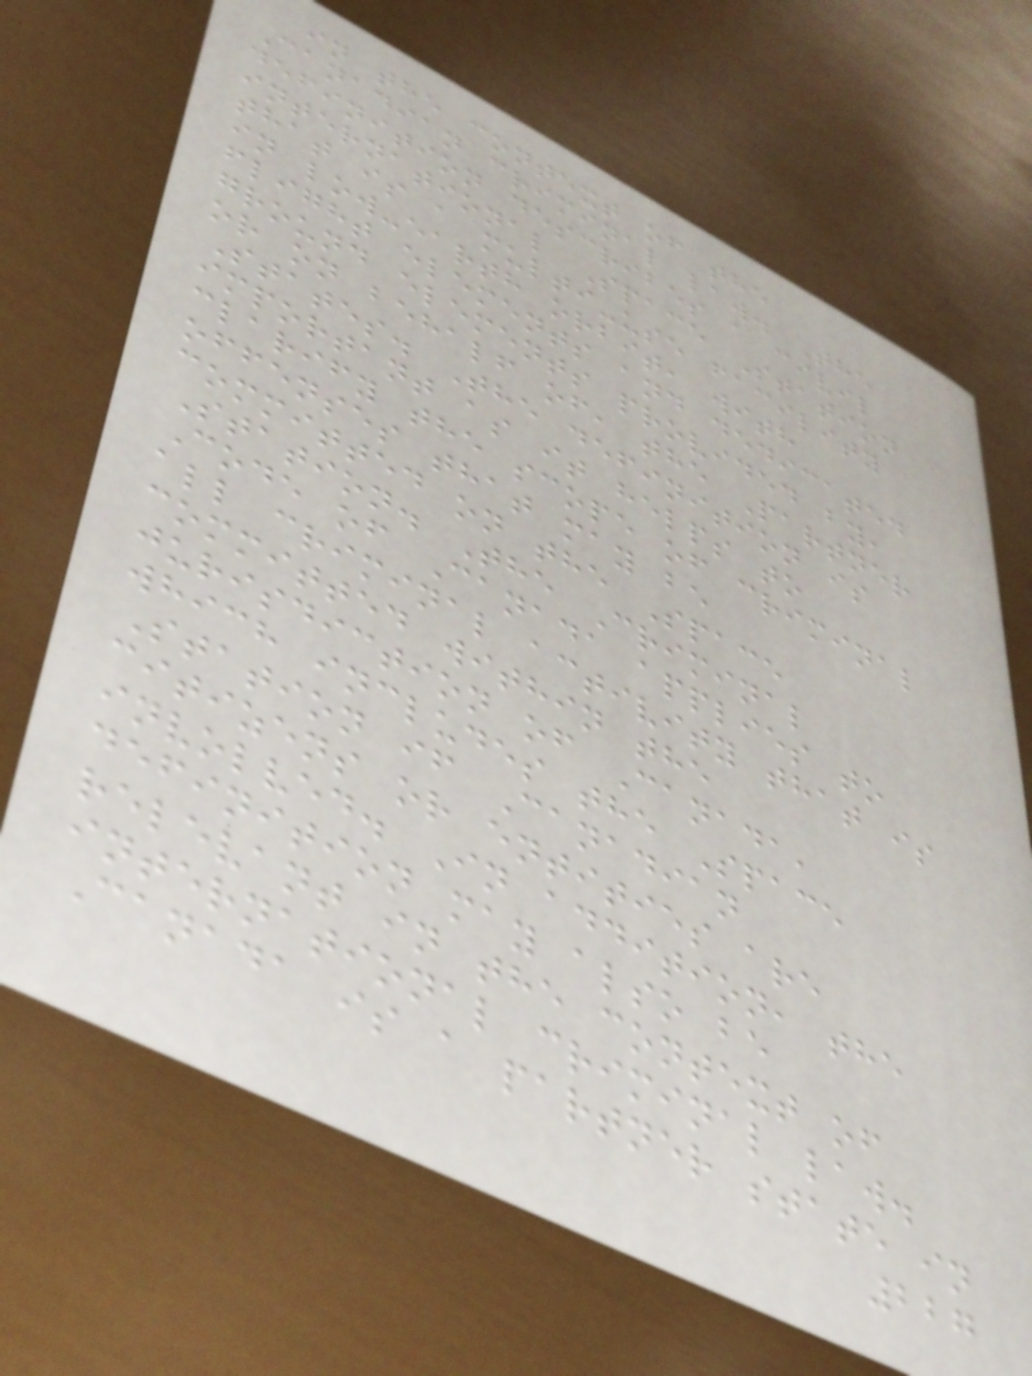in the context of the
Canadian criminal law. The
definition describes a civil
international Space Station
that is a multi-use facility
in low-earth orbit, with
flight elements and dedicated
ground elements provided by,
or on behalf of, the Partner
States. The definition is
important as it helps to
clarify the scope of criminal
offenses that may be
committed on the Space
Station. The Criminal
Code of Canada applies to
all criminal activity that is
committed within the
jurisdiction of Canada,
which includes the Space
Station if Canadian
citizens or entities are
involved. In addition, the
definition may also be
relevant in the context of
international criminal law.
Canada is a partner state in
227
